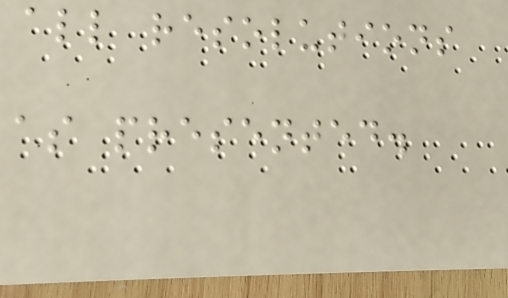all resolutions
as presented.
